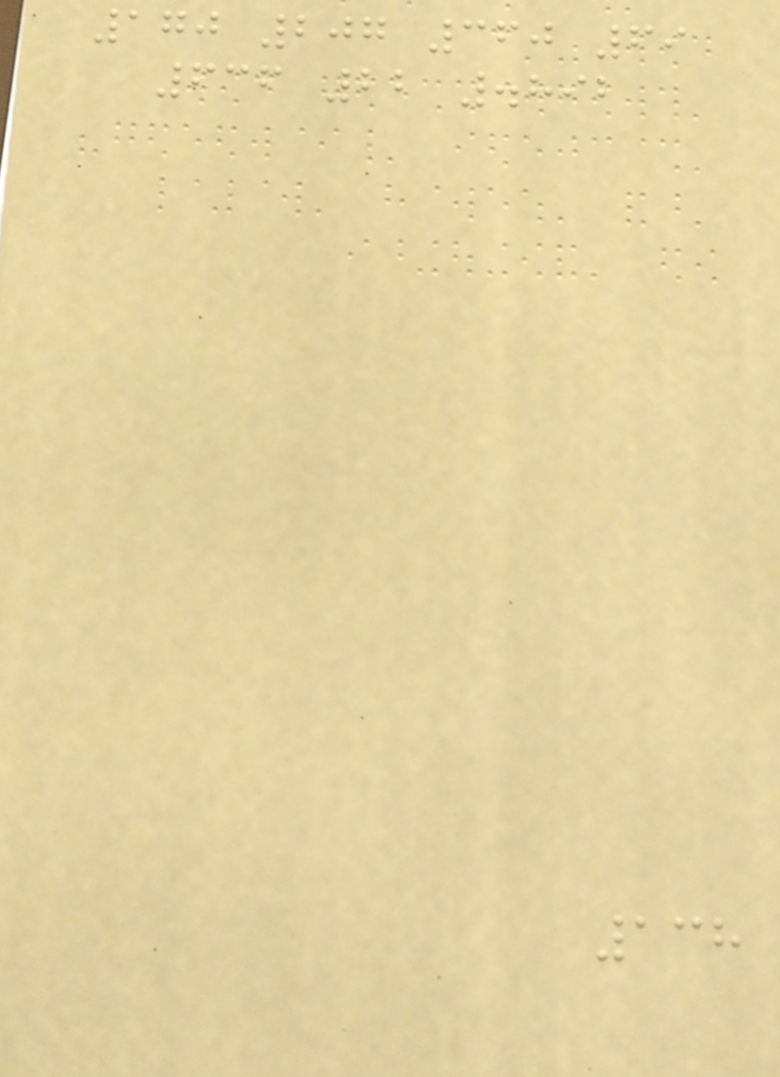170 207 360 69
636 22 .892
138
